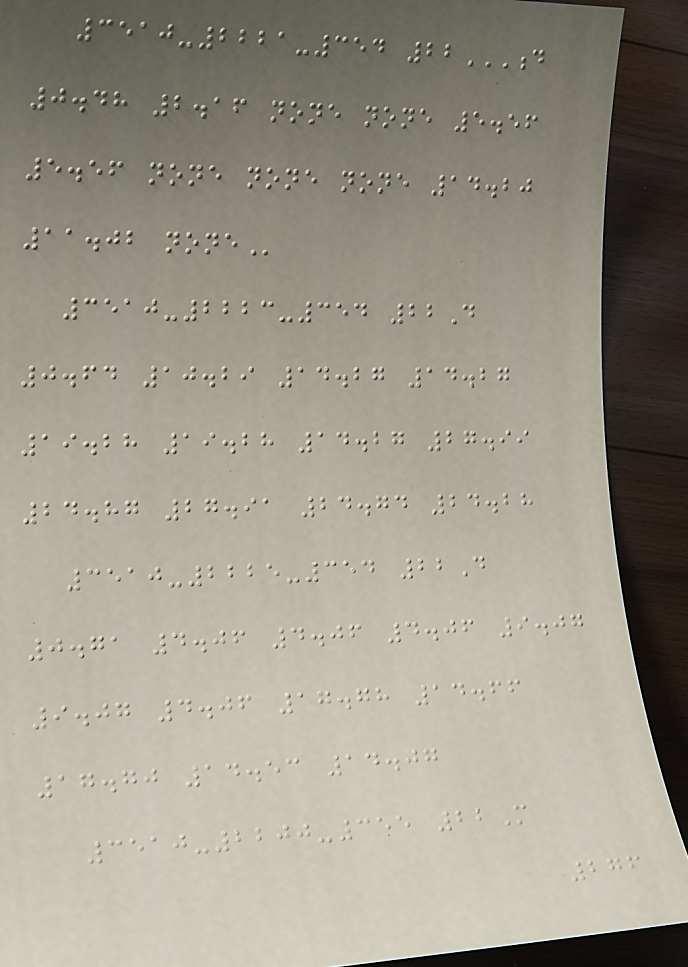3510-2221-354 22D
0.48 2.16 NONE NONE 5.56
5.56 NONE NONE NONE 14.20
11.02 NONE
3510-2223-354 22D
0.64 10.29 14.27 14.27
19.28 19.28 14.27 27.99
24.87 27.91 24.74 24.28
3510-2225-354 22D
0.71 4.06 4.06 4.06 9.07
9.07 4.06 17.78 14.66
17.70 14.53 14.07
3510-2200-355 22M
276
